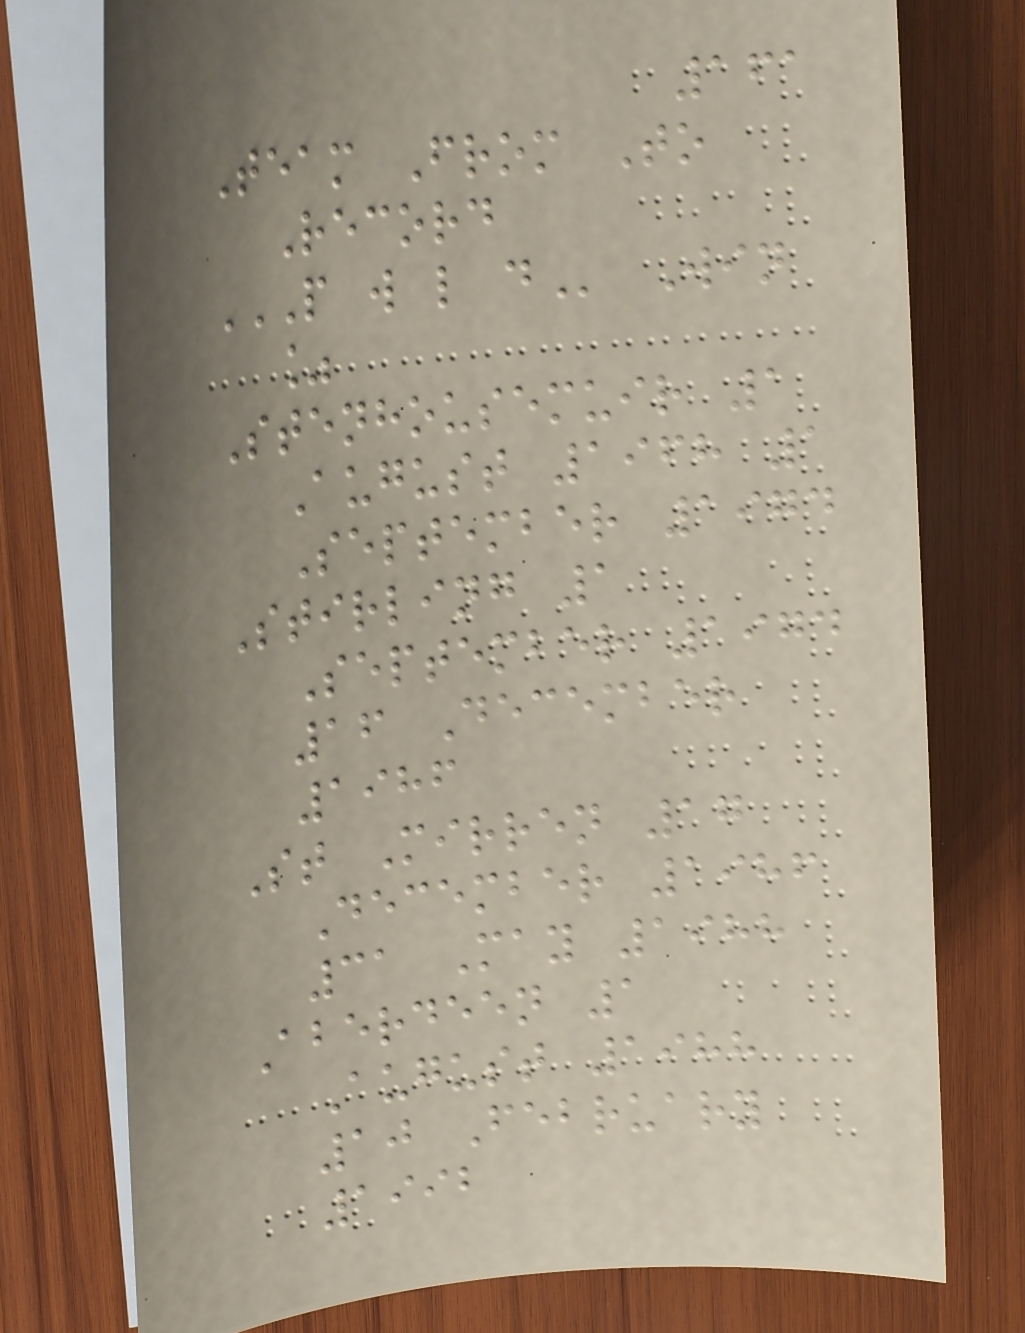161
Team From To
Record
P W L D Win
%
Stenhousemuir 1
August 1968 1
September 1974
Stirling 1
September 1974
16 December
1986
St Mirren 17
December 1986
31 May 1988
Aberdeen 1
August 1988
10 February
1992
